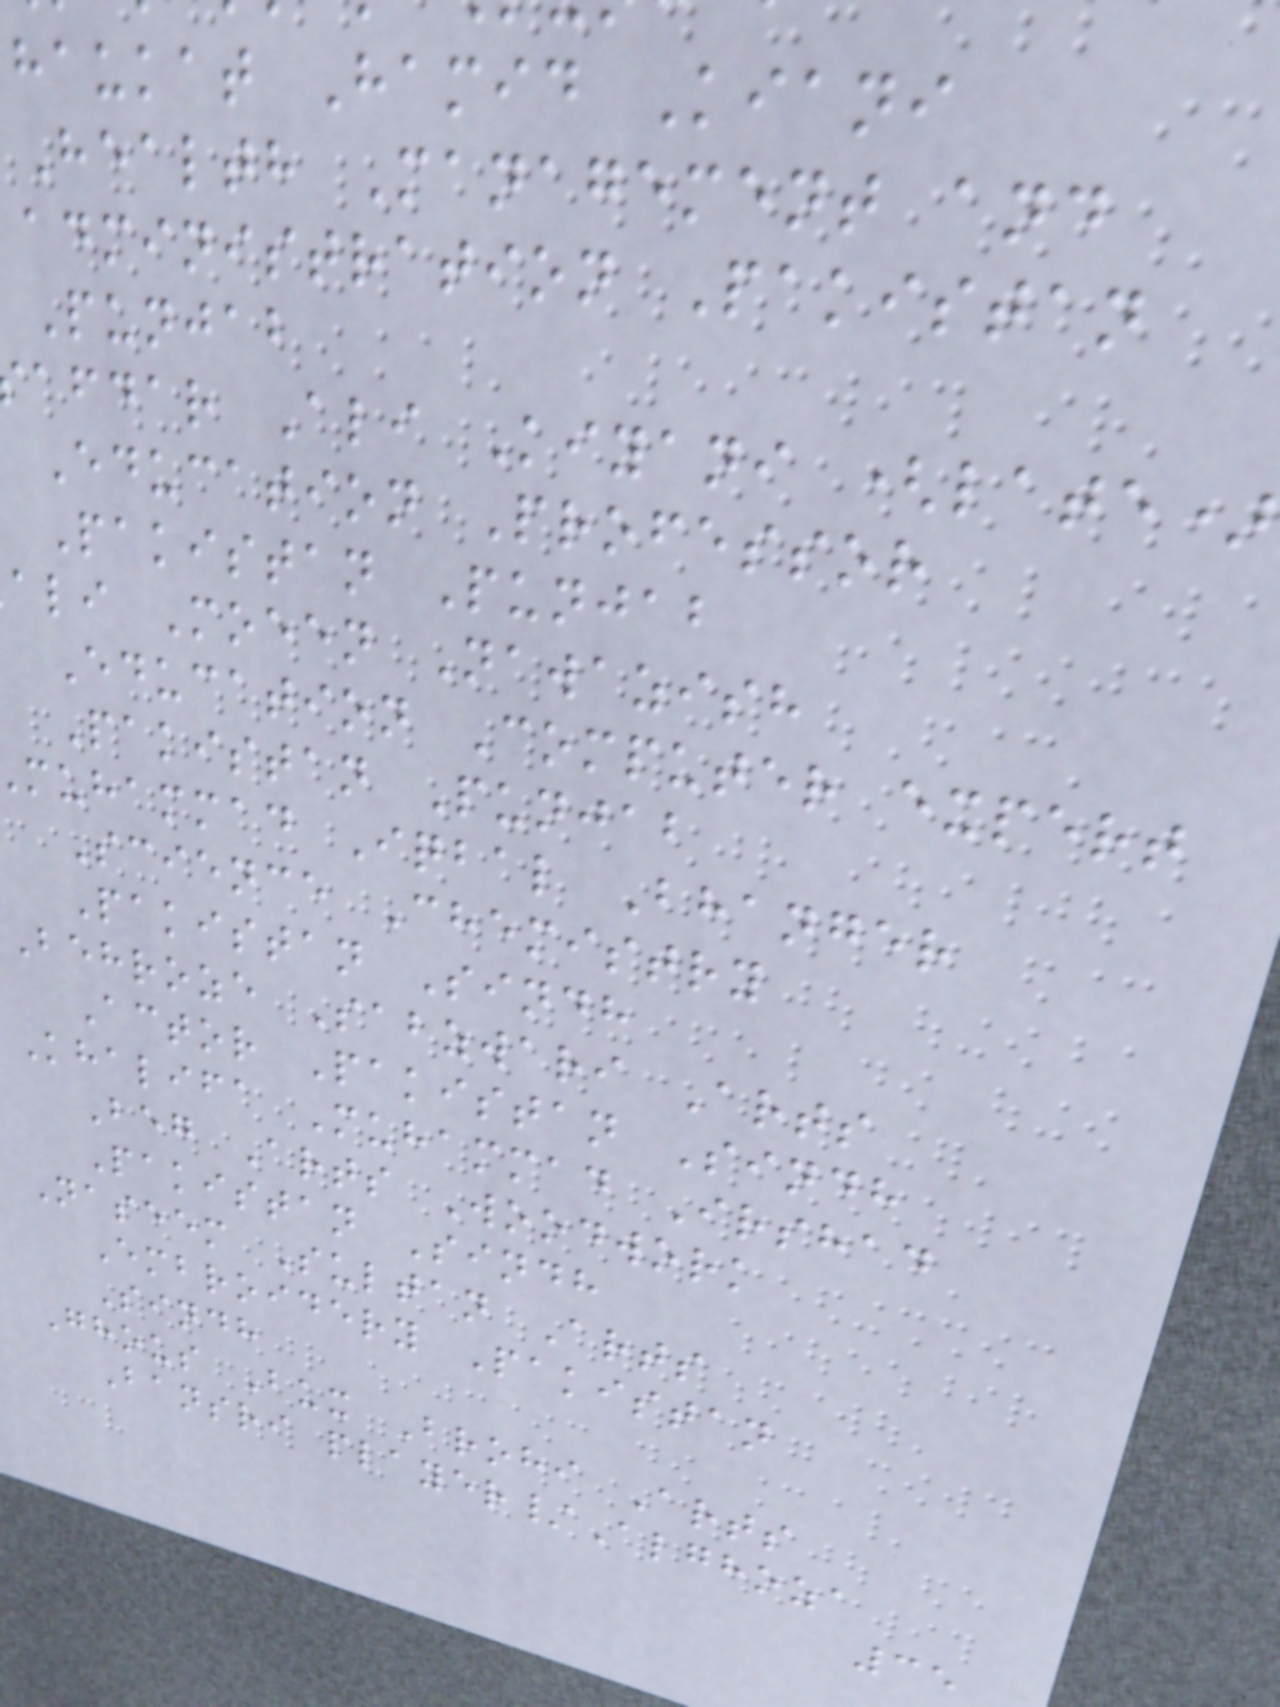haukat Hamid Kiani
Health Management and
administration Pakistan
Punjab
afdar Ali Kiyani (late)
Education Professor
Pakistan Punjab
ali Moeen Nawazish
Education Computer expert
Pakistan Punjab
muhammad Iqbal Bhanger
Science Chemistry
Pakistan Sindh
Behroze Sabzwari Arts
Actor Pakistan Sindh
Khalifa Muhammad Irshad
Beg Arts Woodwork
Pakistan Sindh
Naseem Sultan Arts
Embroidery Pakistan
Sindh
Ghous Bux Brohi Arts
Bansri player/Alghoza
35
